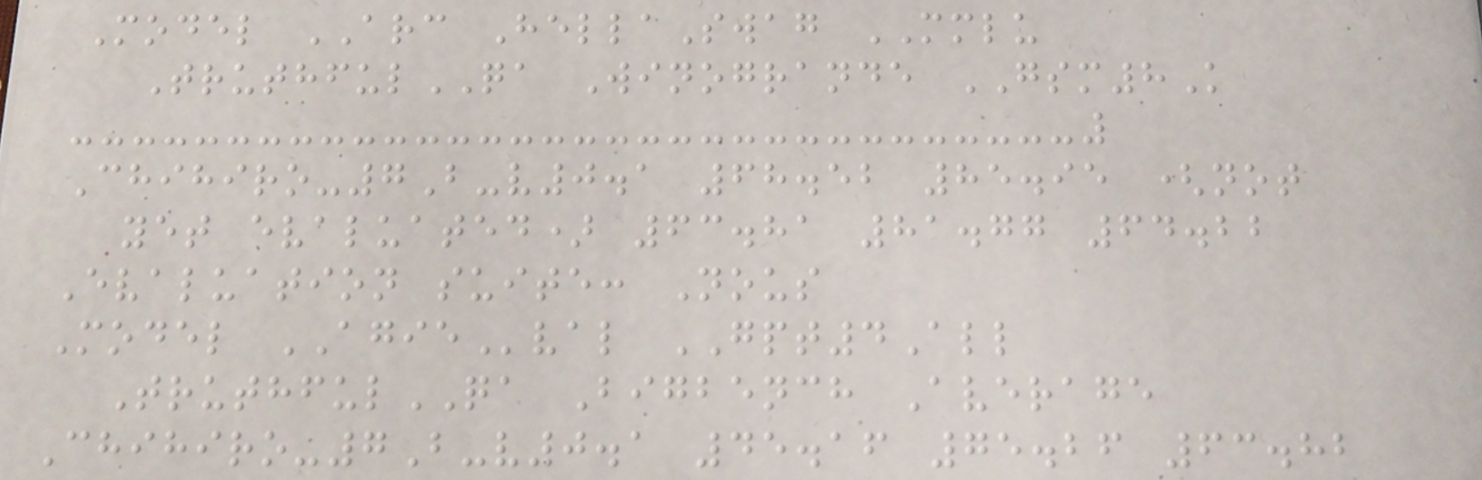Model ARC HellaSwag MMLU
TruthfulQA Winogrande GSM8K
Chihiro-7B-v0.1 68.52 85.95 (not
yet evaluated) 63.81 81.77 64.22
Evaluation suite: Nous
Model AGIEval GPT4All
TruthfulQA Bigbench Average
Chihiro-7B-v0.1 45.16 75.26 63.82
